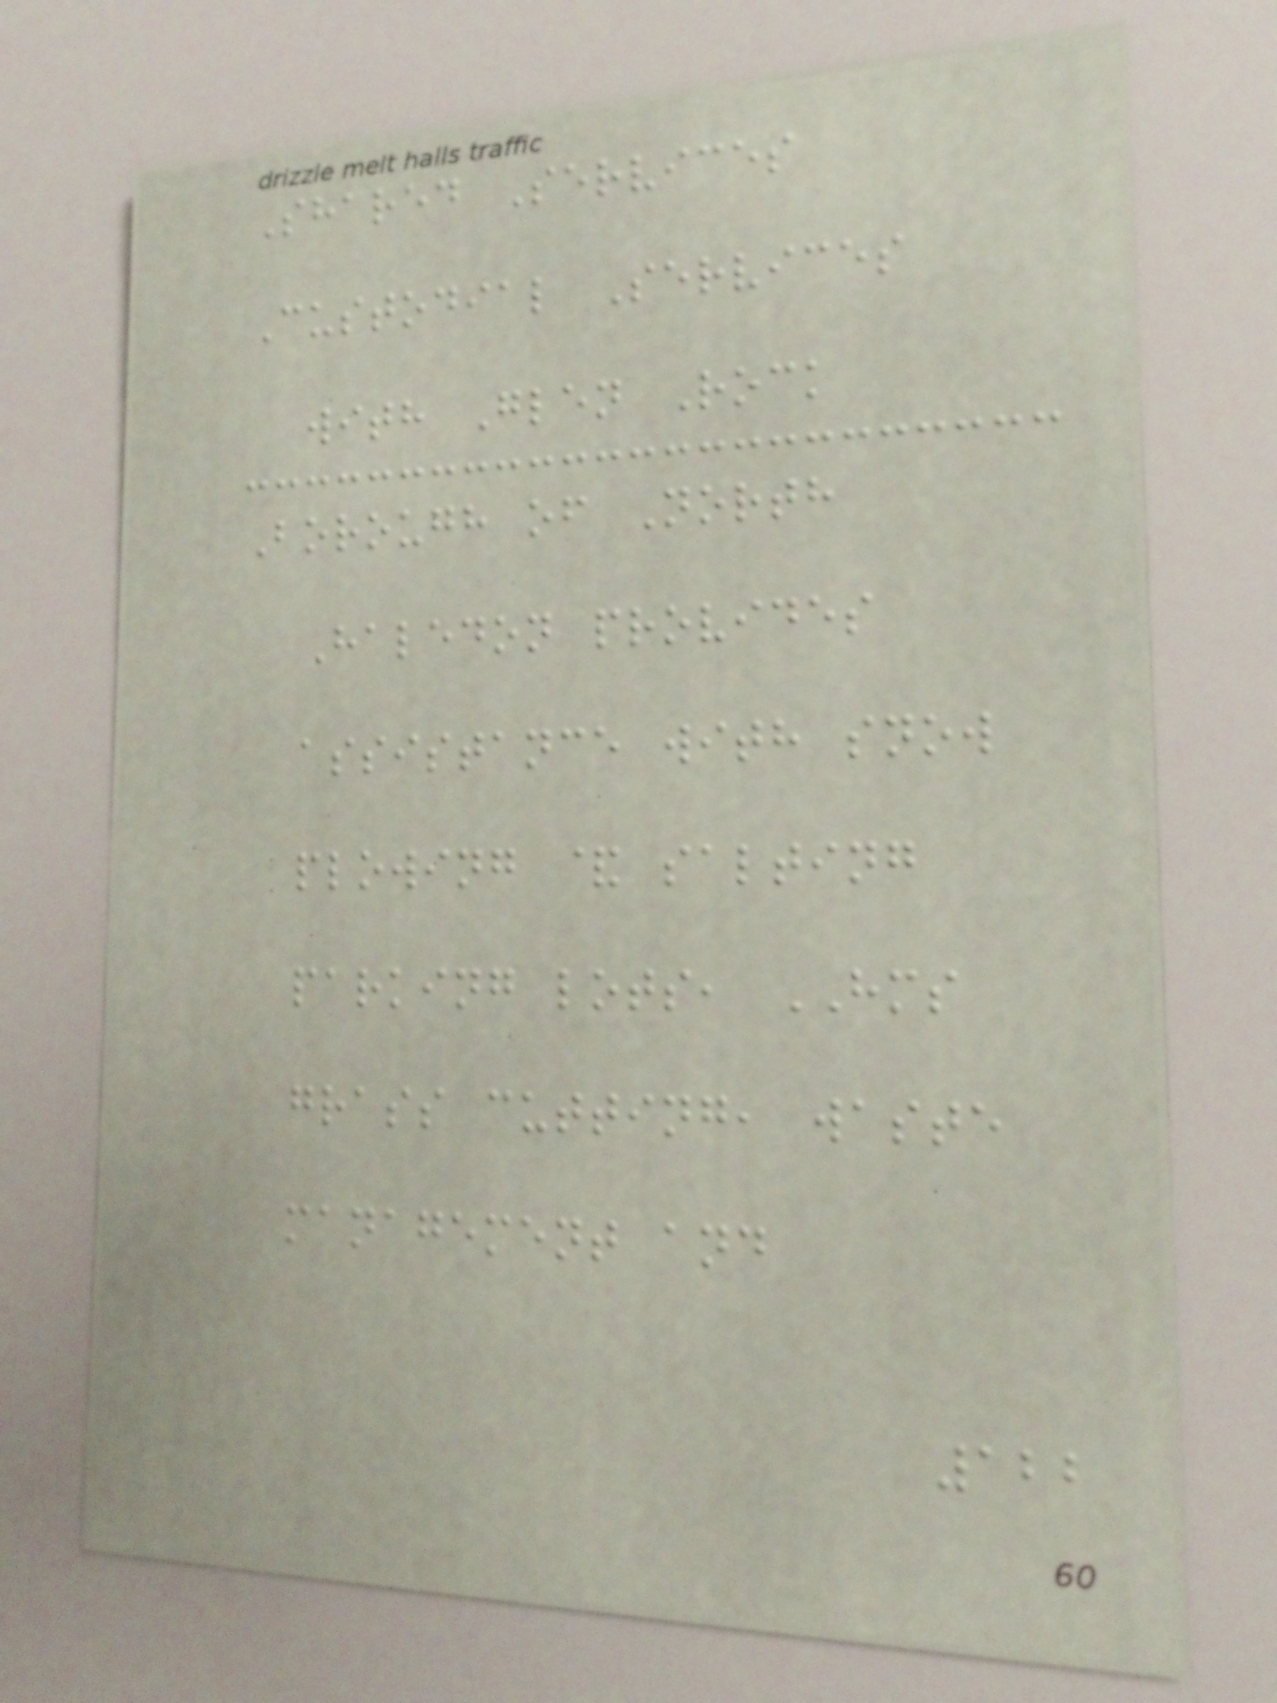Shared Services
Custodial Services
with Glen Rock
Borough of North
Haledon provides
assistance with snow
plowing & salting
parking lots, HMS
grass cutting, waste
management and
122
